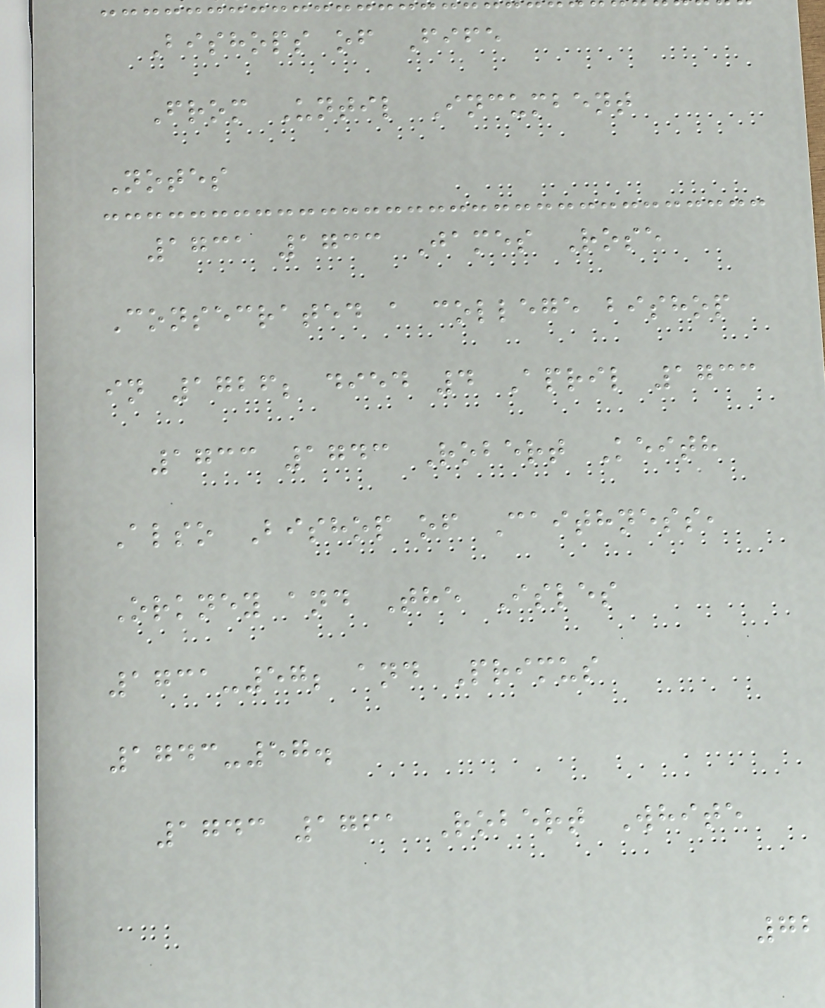Bishops of Fife
From Until Incumbent
Notes
1731 1733 James Rose
Consecrated a college bishop
in 1726; died 4 April 1733
1733 1743 Robert Keith
Also Bishop of Caithness,
Orkney and The Isles
1731-57; and Primus
1743-57.
1743 1761 Robert White
72
